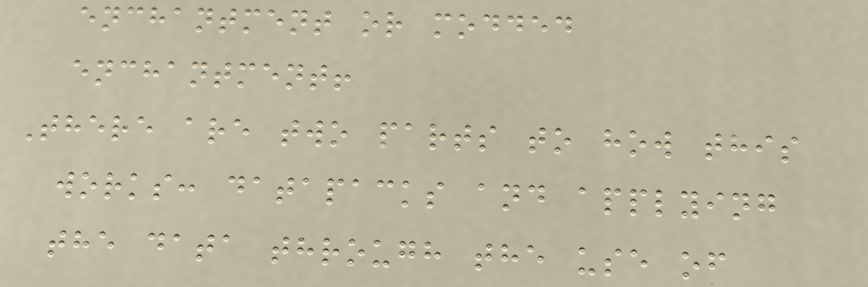enchantment or modded
enchantment!
There are two parts to how this
works: datapacks and applying
the data through the use of
